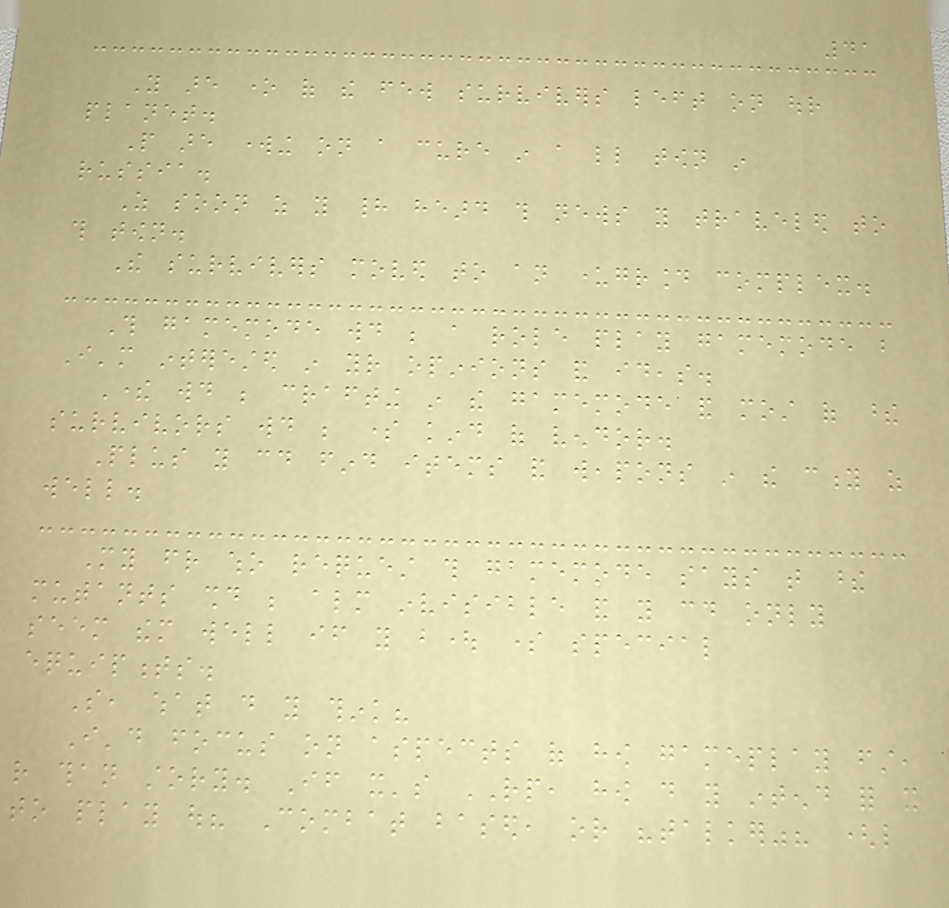41
You are one of the few survivers left on our
planet.
People are working on a cure in a little town in
russia.
As soon as you had heard this news you traveled to
this town.
The survivers moved to an underground complex.
This gamemode would be a role play gamemode but
I'm interested in your opinions and ideas.
There would be crafting in the gamemode and most of these
survivors would be some kind of vendor.
Plus you could find items and weapons in the city as
well.
My friend who request this gamemode says that these
mutants should be almost invisible and you could only
seem them well if you bought some special
equipments.
So, what do you think?
I'd focus on aspects of how gameplay first,
rather than story. If it's RP, how do you intend for it
to play out? Combat based, or "talker"? (like
